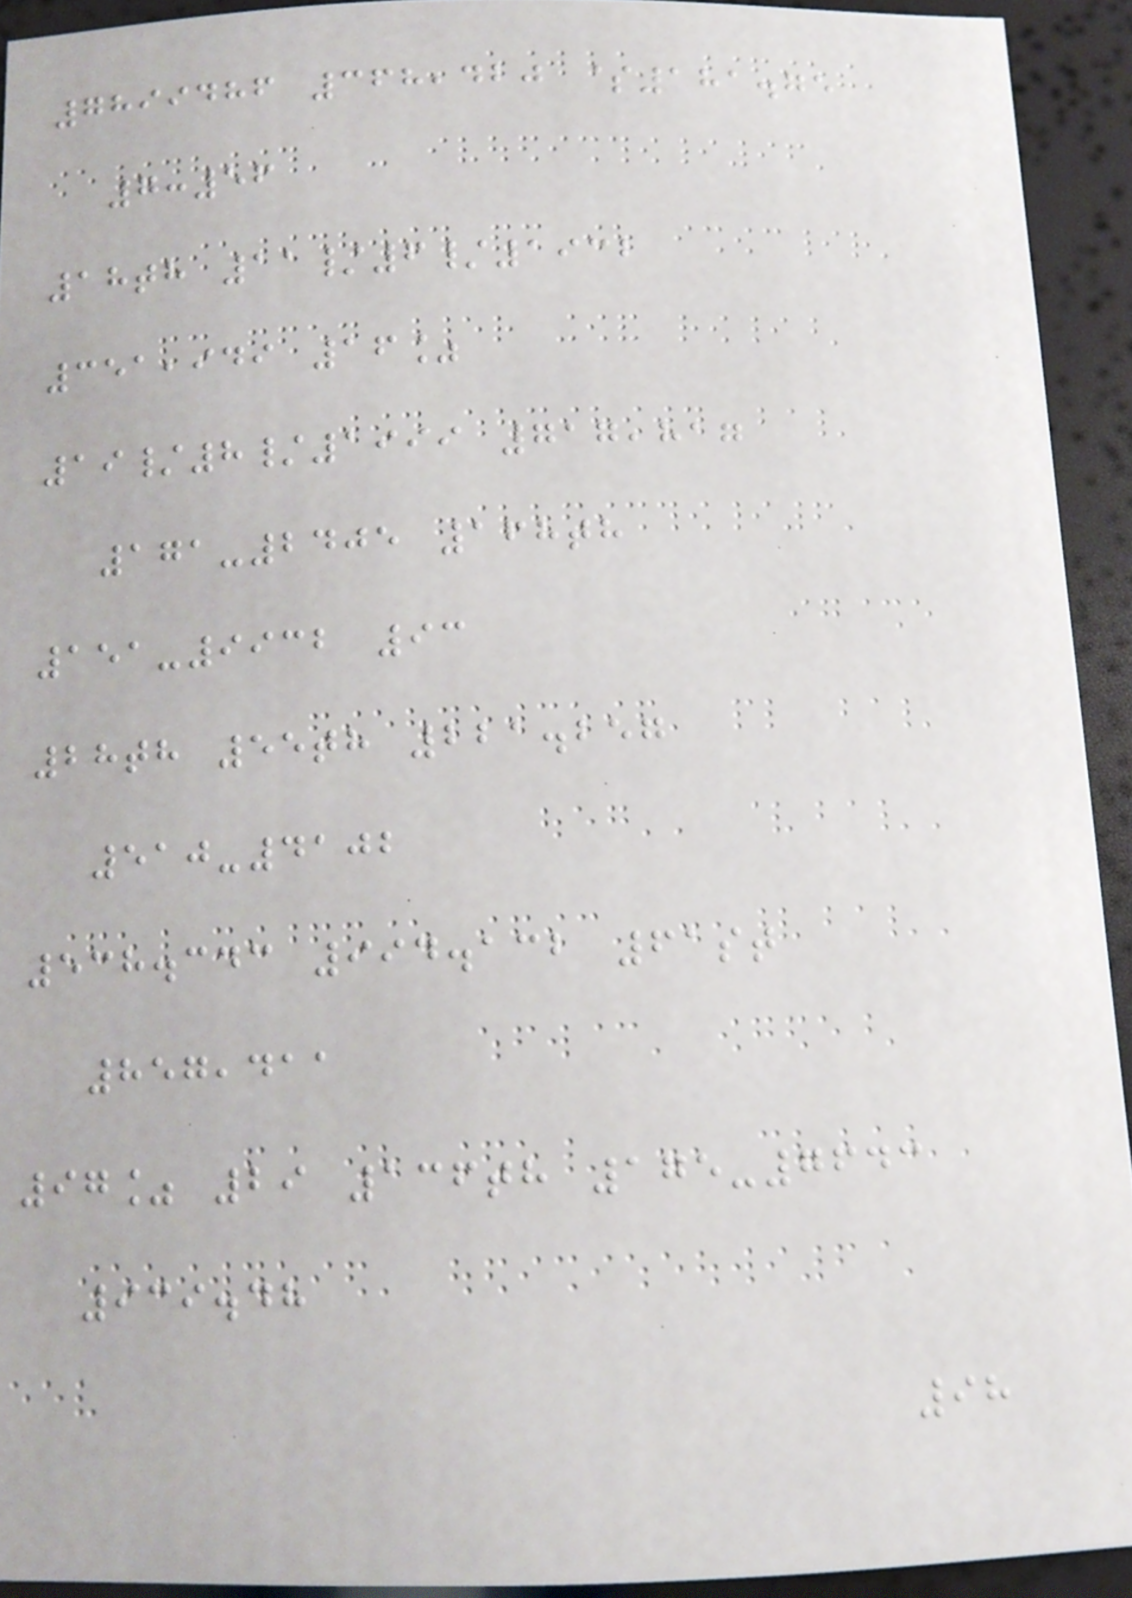7899486 368,420 $181.75
7:56
18th 11/6/1932
351,949 16%
19/8/1999 717,817
171-2405 168th
151-9932 93
28th 55th 221.257
510-4102
538.343 994.132 61st
857,411
97% 29 136th 175-7643
939.48
98
